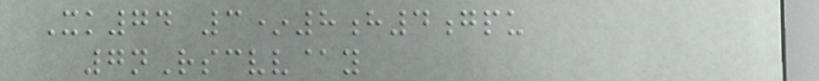Xk74 3*8h4gpu
7nRscvv@y
